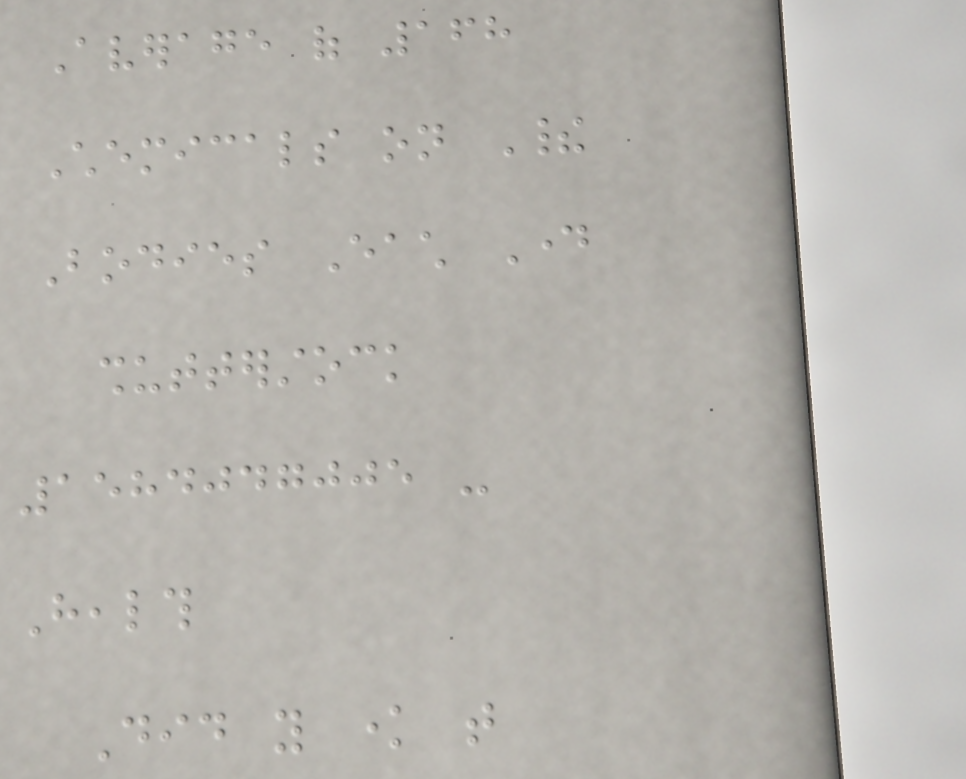Average of 168
Chemicals on Their
Bodies Each Day
shutterstock
1584047005 -
Health
Did you know that
